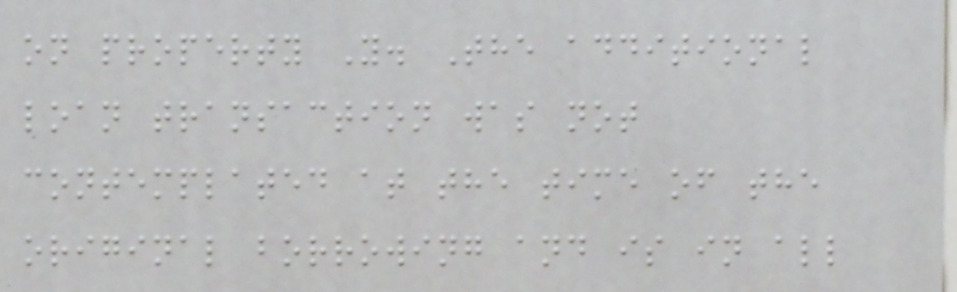on property Y. The additional
loan transaction was not
contemplated at the time of the
original borrowing and is in all
